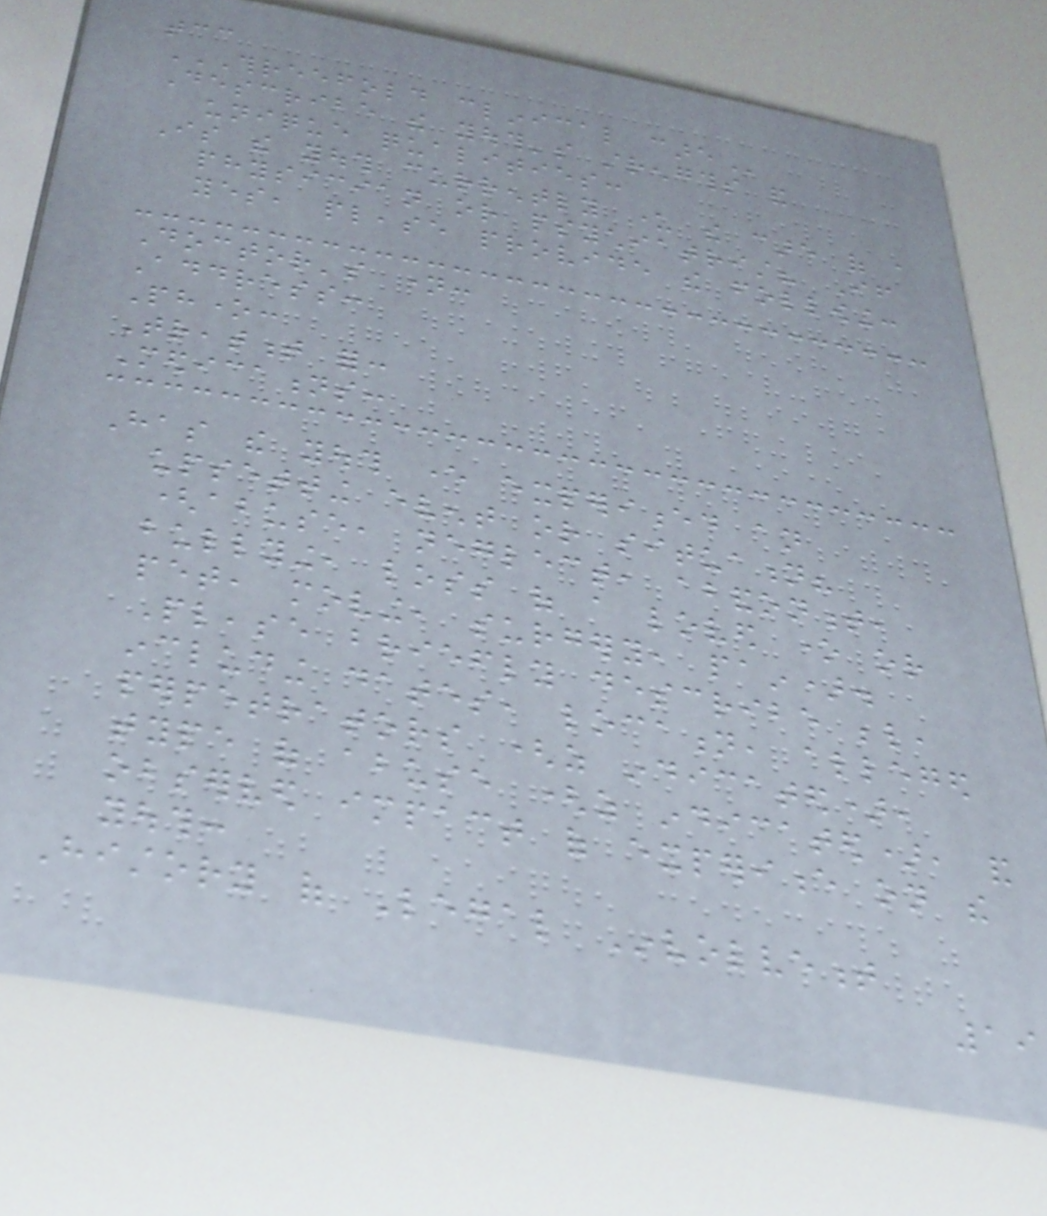tcc
THREEFOLD CLINICAL CARE
Describe the youth's strengths and
unique qualities:
Is the youth currently under the care of a
physician or psychiatrist? If
yes, please provide the following:
Doctor's name:
Address:
Phone:
Treatment for:
Medications:
Has the youth ever experienced an
upsetting event or situation?
(abuse, neglect, abandonment,
bullying, loss of a loved one or
pet, moving, surgery, pain).
Please briefly describe below,
including dates, location, alleged
perpetrators (as indicated),
type of abuse (as indicated), and
observed impact of experience on the
youth:
History of Legal Involvement
19
